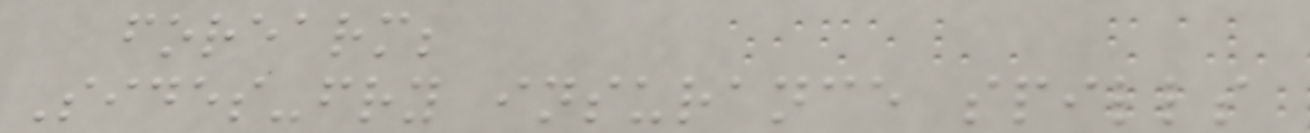forearm;
Sides-fry insurance spills
